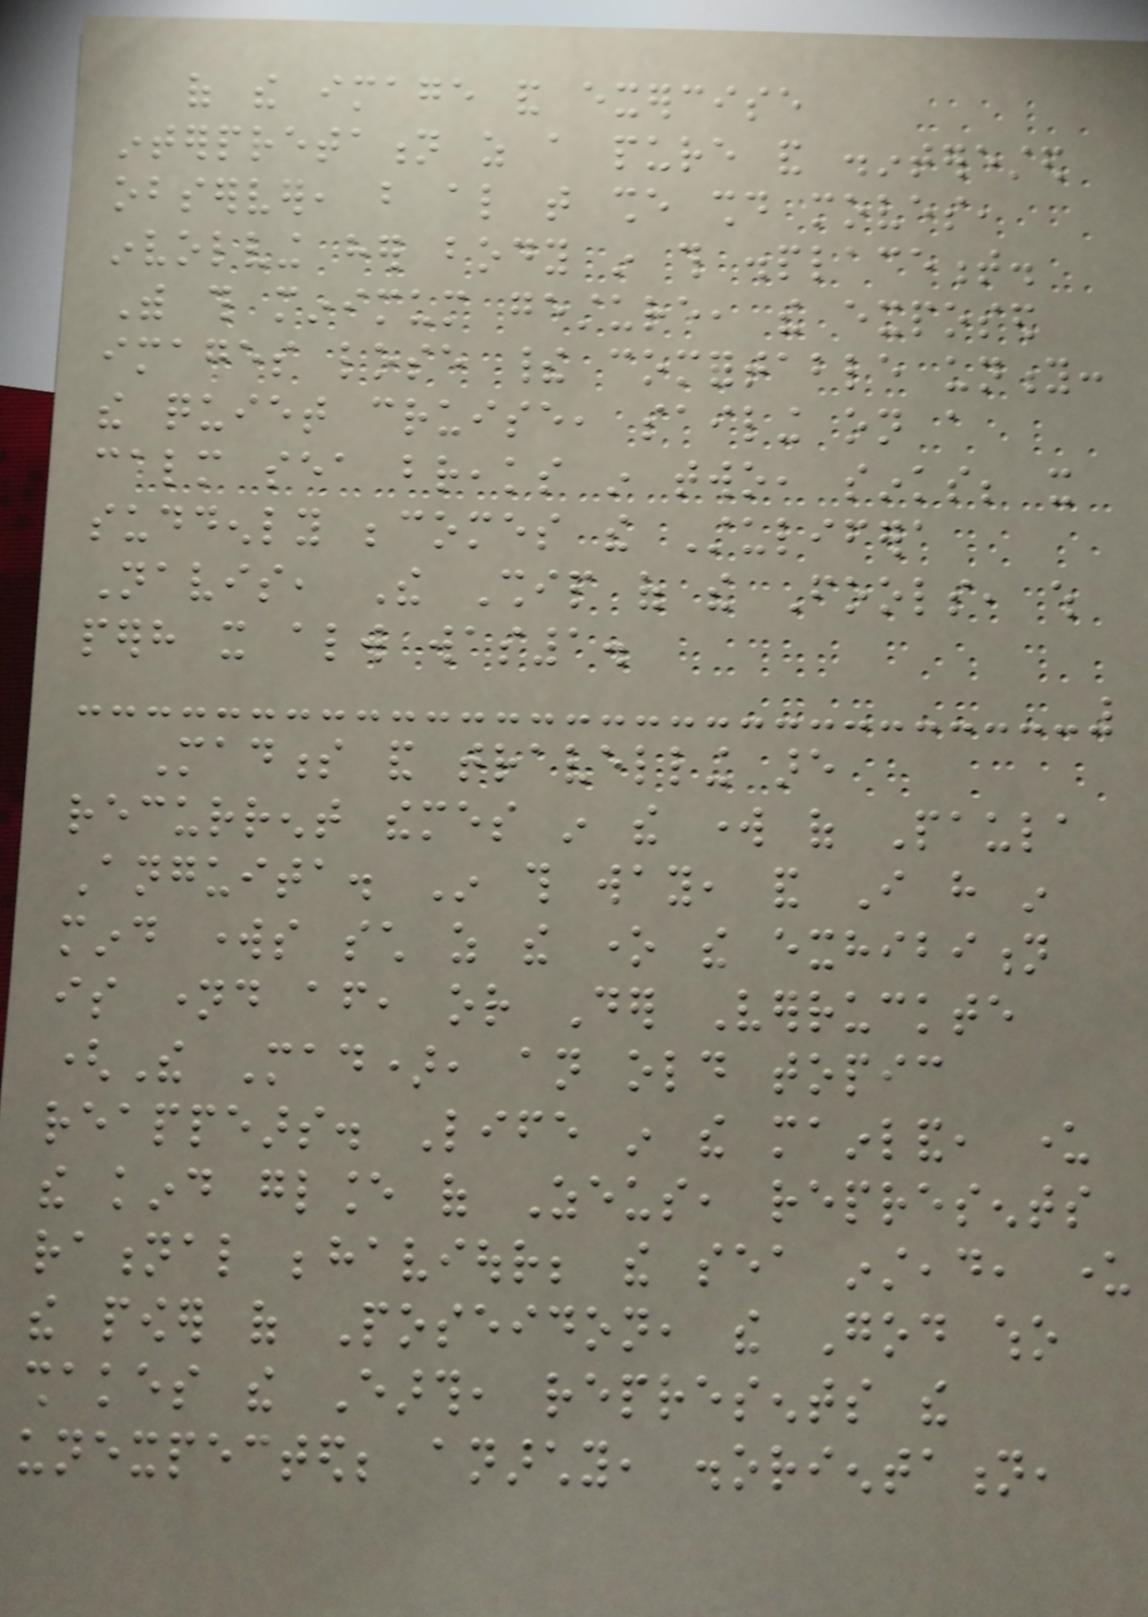of the image and exercise
interpretation as a pure and disinterested
observer, but also that she should moves,
involving her body in this displacement.
With this minimum gesture, the exposed
images lose their comfortable unity:
the quiet cruise, sailing on a
calm sea breaks in two, sinks; it
suddenly becomes the Stulifera
Navis, The Ship of the Fools, which
perhaps it always was1.
Madness and travelling are
recurrent themes in the work of Paula
Anguita. In this way, and I have in
mind works such as the one the exhibition
is named after, or Der Verruckte
(The Mad), an old topic
reappears. Life in the mainland, under
the kind glance of Zeus, represents
rational behaviour; the sea instead, under
the power of Poseidon, the God who
shakes the Earth, represents the
unexpected; anarchy, disorientation,
